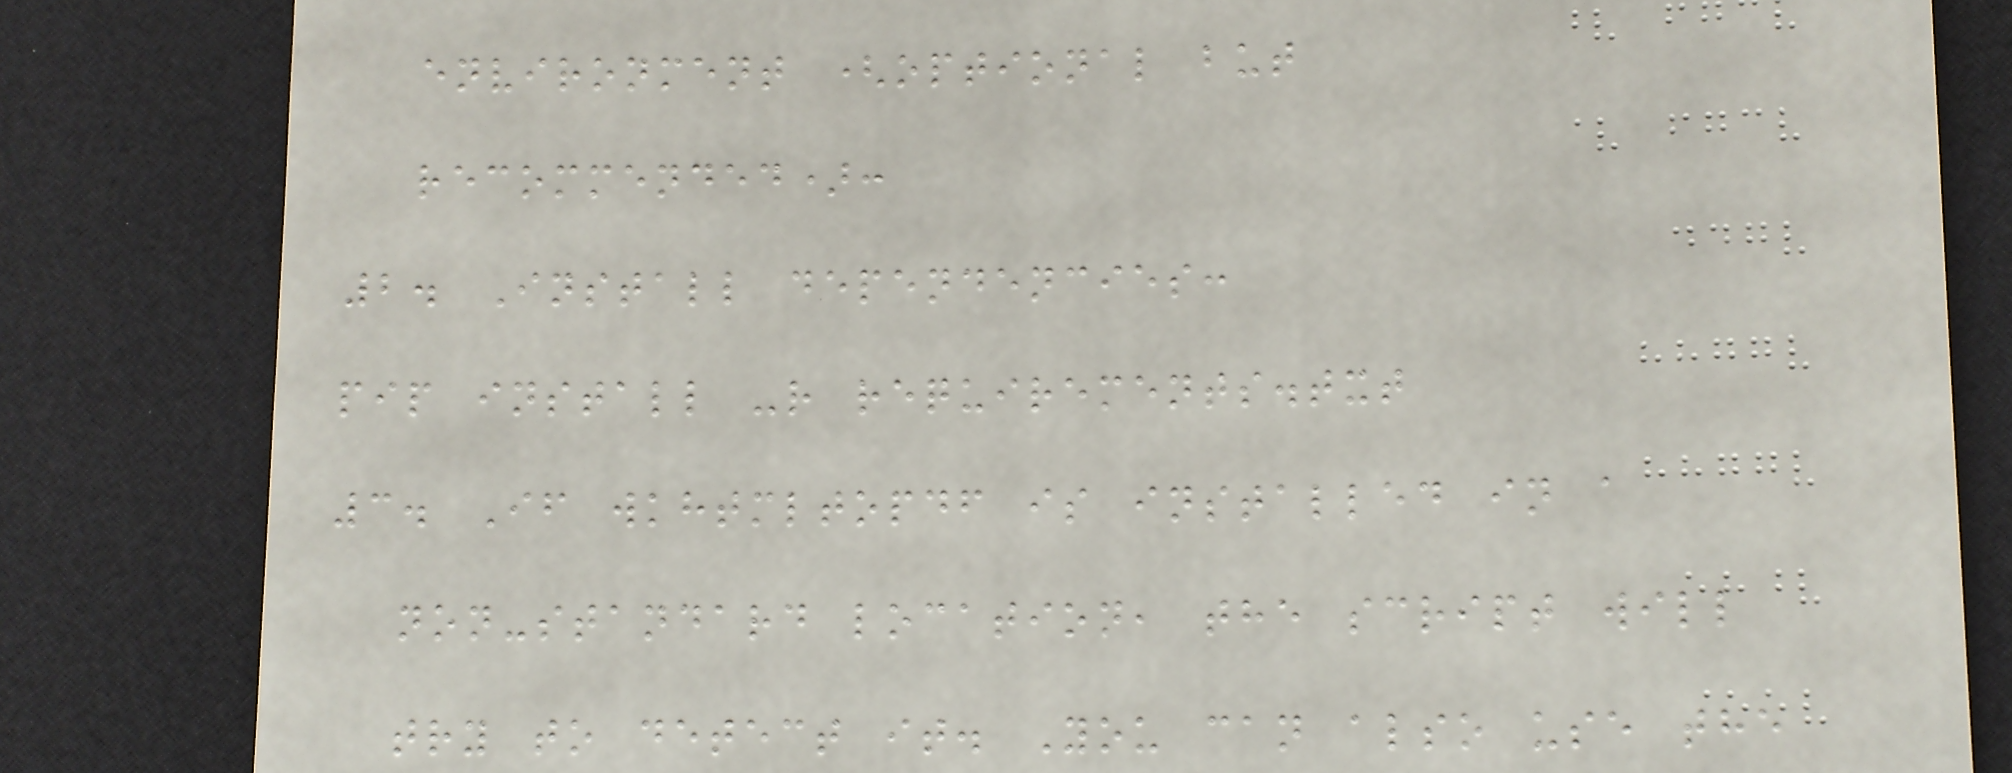environment (optional but
recommended):
2. Install dependencies:
pip install -r requirements.txt
3. If wkhtmltopdf is installed in a
non-standard location, the script will
try to detect it. You can also use the
